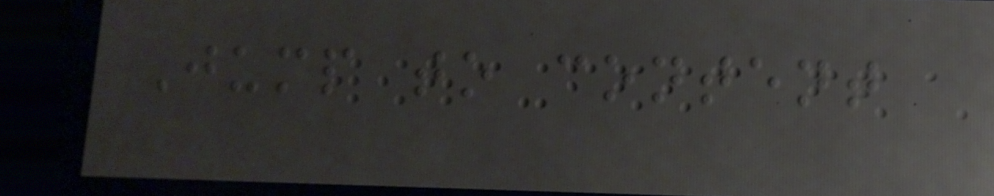Jump to content
